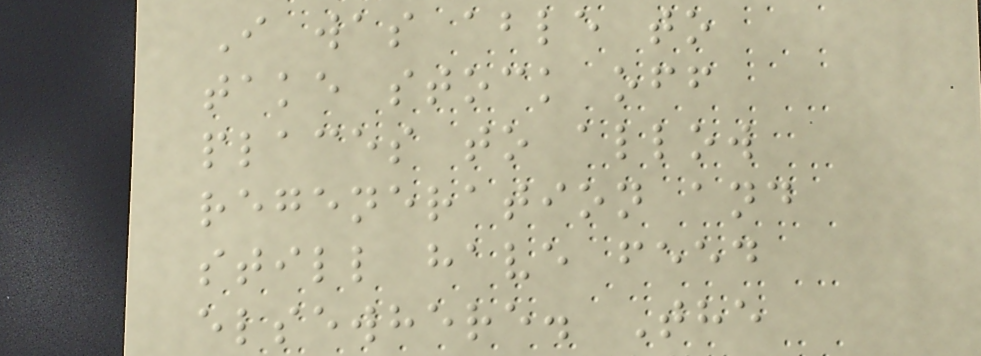I was able to
take stock off
places to allow
regeneration and
still have feed
elsewhere. The
